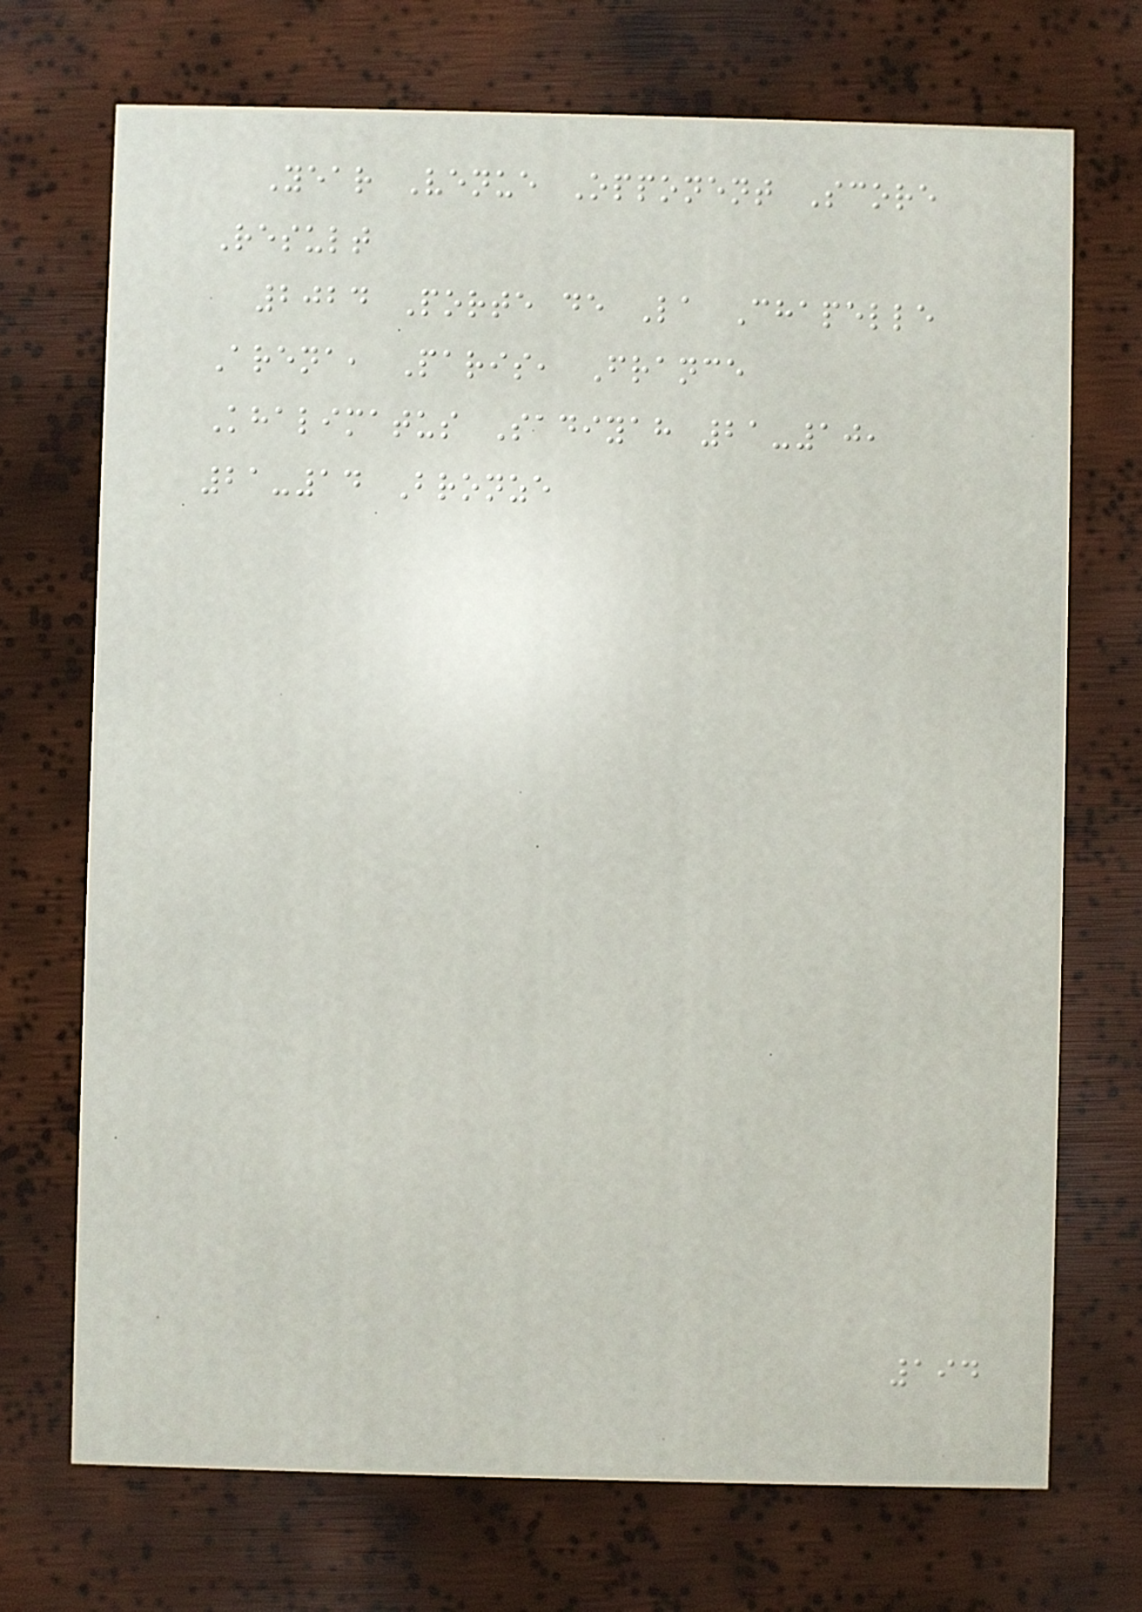Year Venue Opponent Score
Result
2024 Porte de La Chapelle
Arena, Paris, France
Khalimatus Sadiyah 21-10,
21-14 Bronze
194
